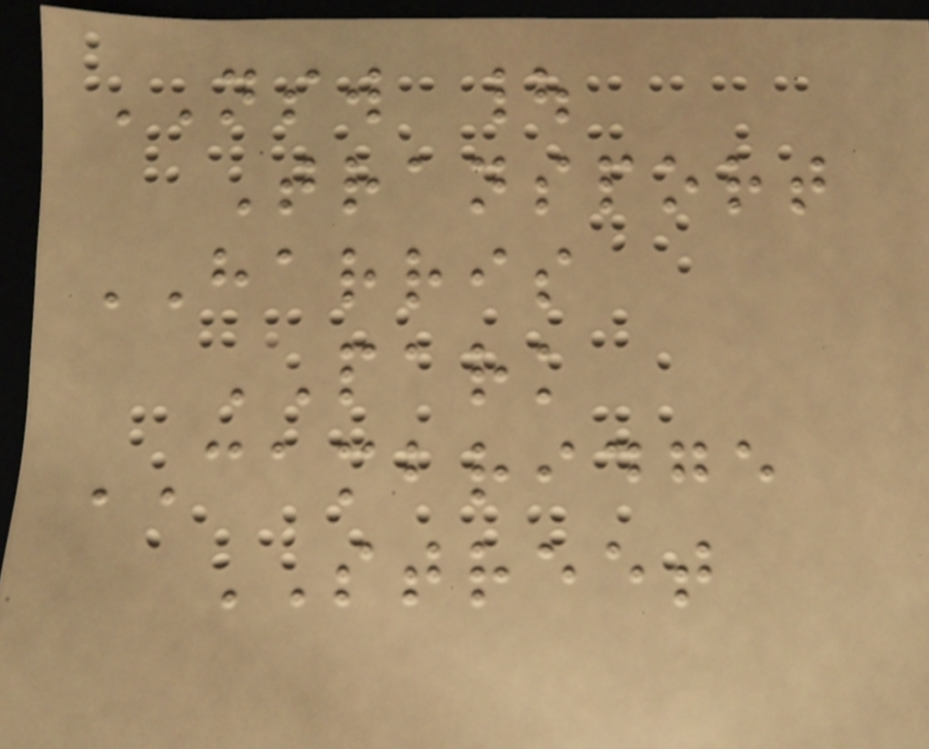NSW |
Transport
HARRIS
PARK
CAMBRIDGE
STREET
